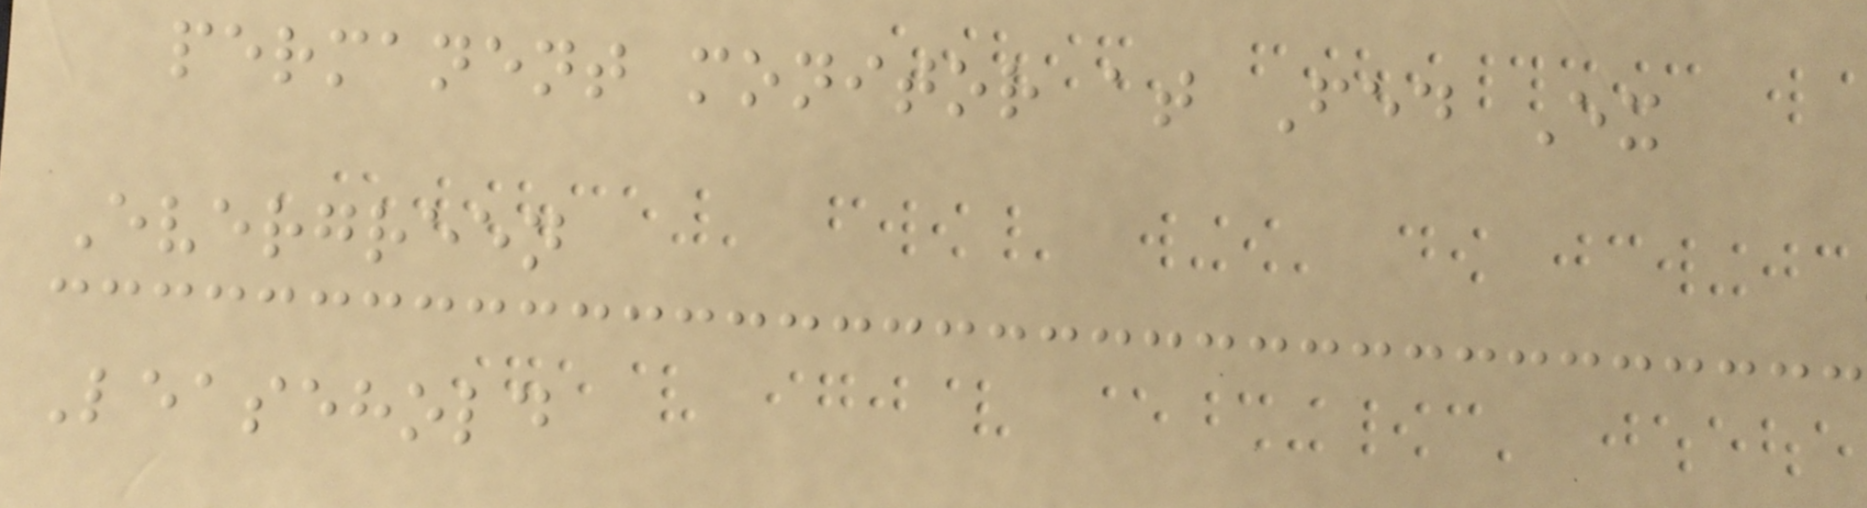permanent monitor at Fed Ex
Evergreen
Leasehold
